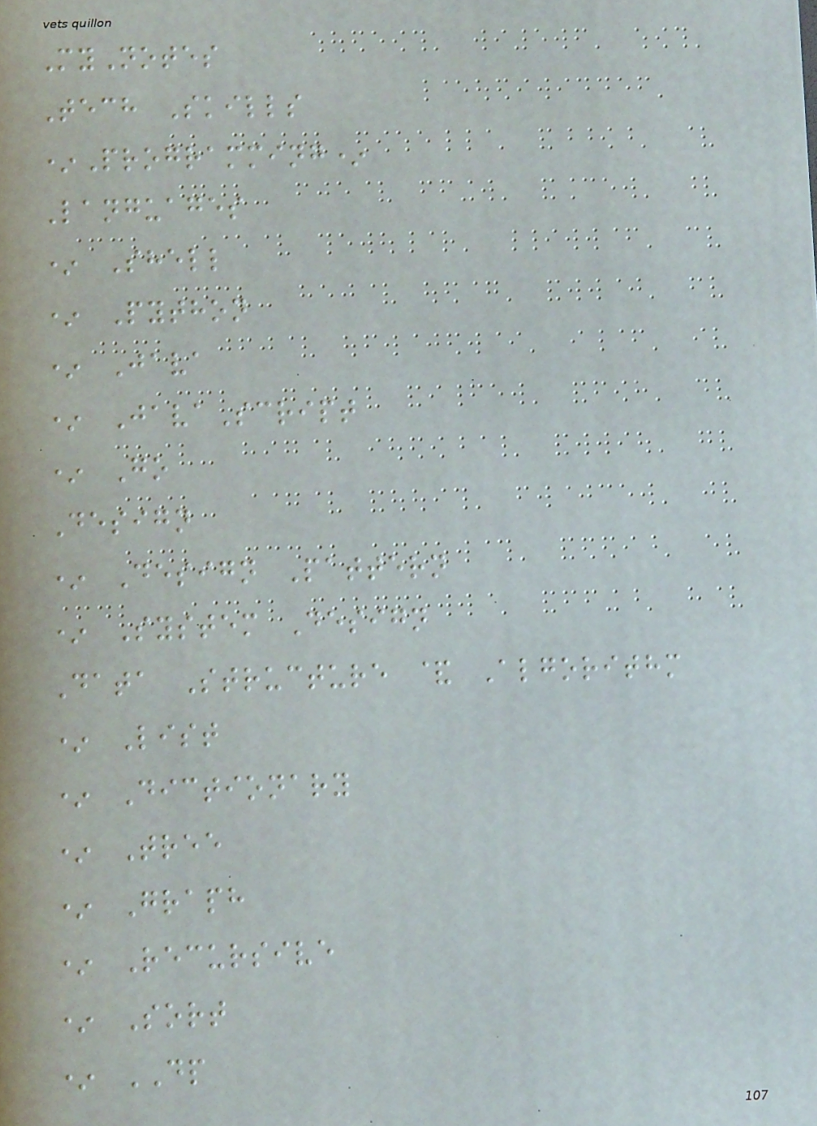MyNotes
Tech Skills
*Programming*
Languages
* Shell
* Python
* Java
* JavaScript
* Go
Design
* Design Pattern
* System Design
Data Structure & Algorithm
* List
* Dictionary
* Tree
* Graph
* Recursive
* Sort
* DP
